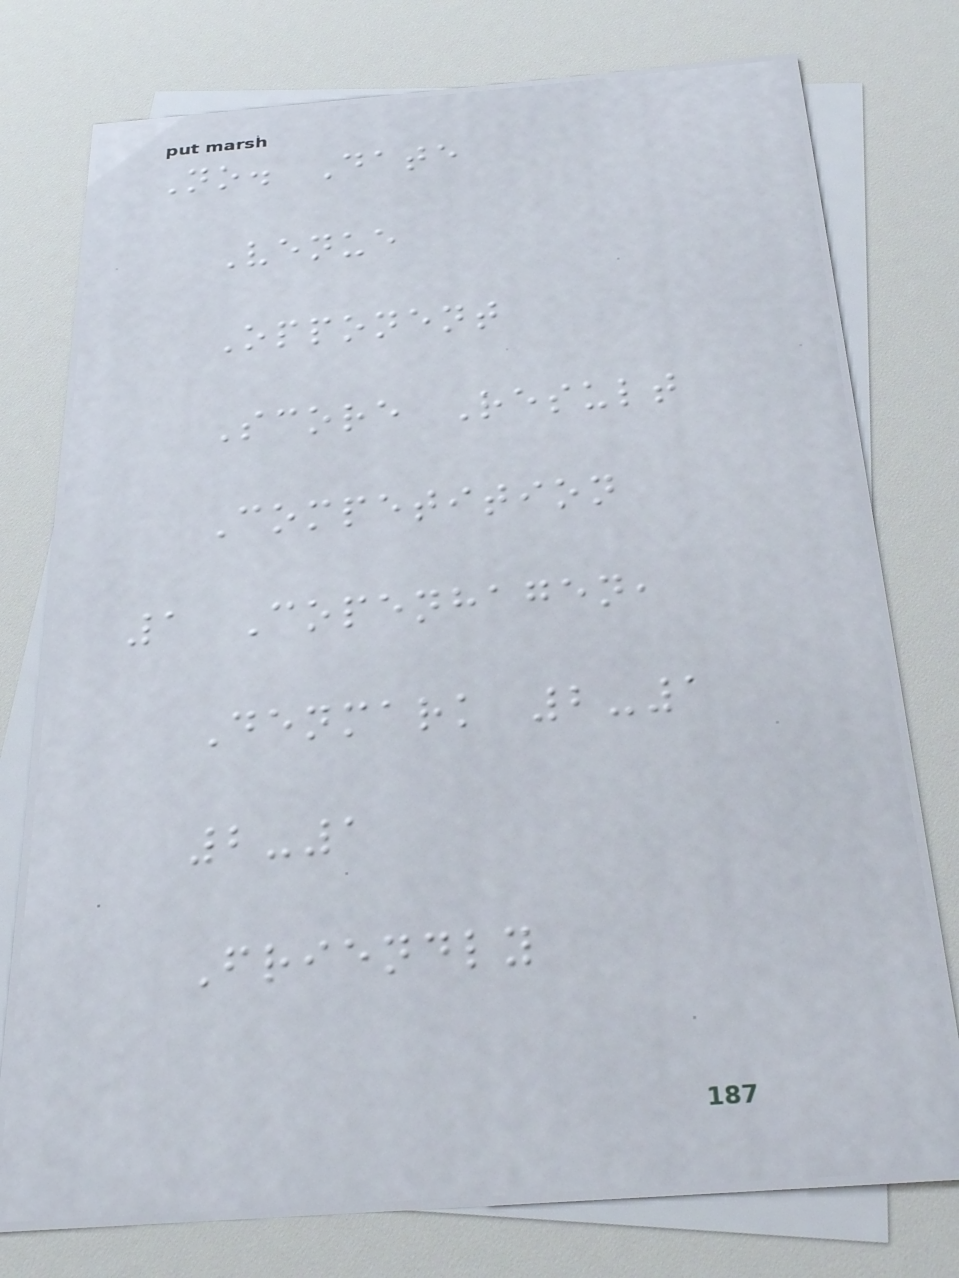No. Date
Venue
Opponent
Score Result
Competition
1 Copenhagen,
Denmark 2-1
2-1
Friendly
